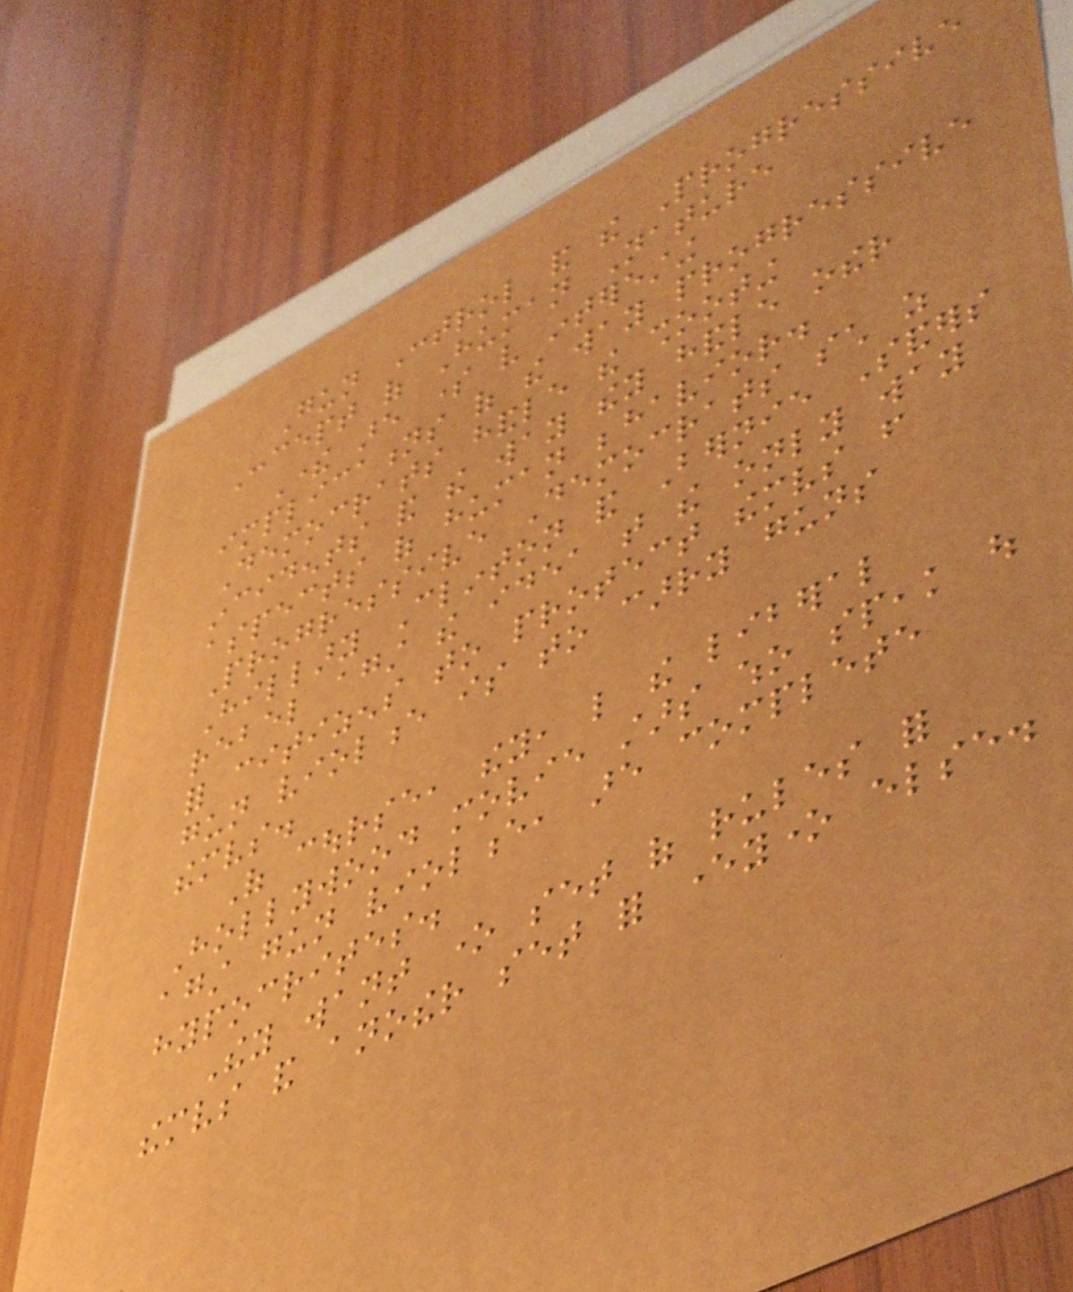Gun Control and the Progressive
Concept of Human Nature
There are some very interesting
implications of the way progressive
Democrats handle the shooting
incidents and the way they handle other
aspects of human behavior.
Progressive Democrats such as
Hillary Clinton and Bernie Sanders
rebel against the idea that the only way
for citizens to protect themselves from
gun violence is to carry guns
themselves.
Of course, they, like the liberal
Hollywood movie stars who speak out
against gun violence, are complete
hypocrites.
They want one set of rules for
themselves and another set for everyone else.
